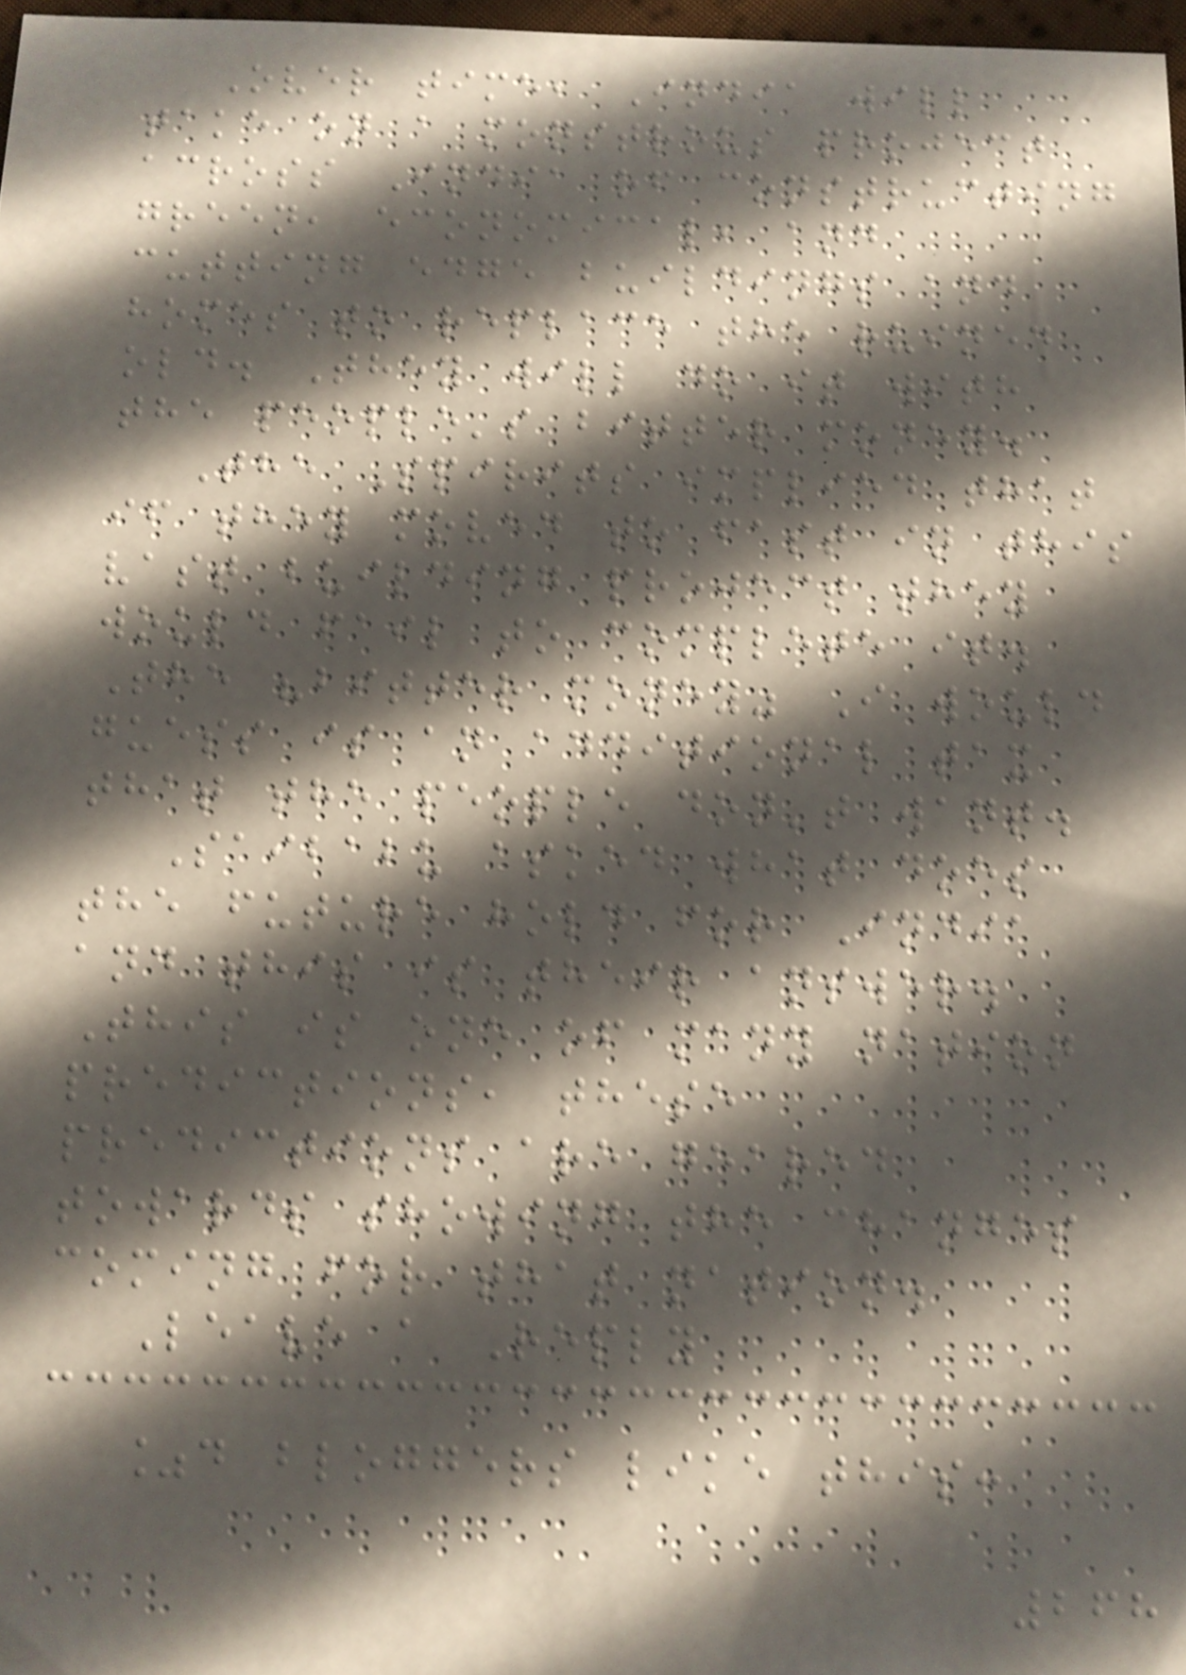Over time, India will
take on a monstrous project
across India of constructing
green, economical, and
cutting edge buildings and
homes to replace the ruined
old. They will do it with
the people's bitter money.
The Spirits implied that
if they moved to fast in this
vast building project they
would fail to complete it.
The "bitter money" I would
guess is an additional tax
that the people don't want.
Saibabu asked what does
the future hold for India
and this is their answer.
This is one of many nation
predictions, these
predictions are geared
towards showing the changes
coming for that nation.
Leave a Reply
%d bloggers like this:
268
